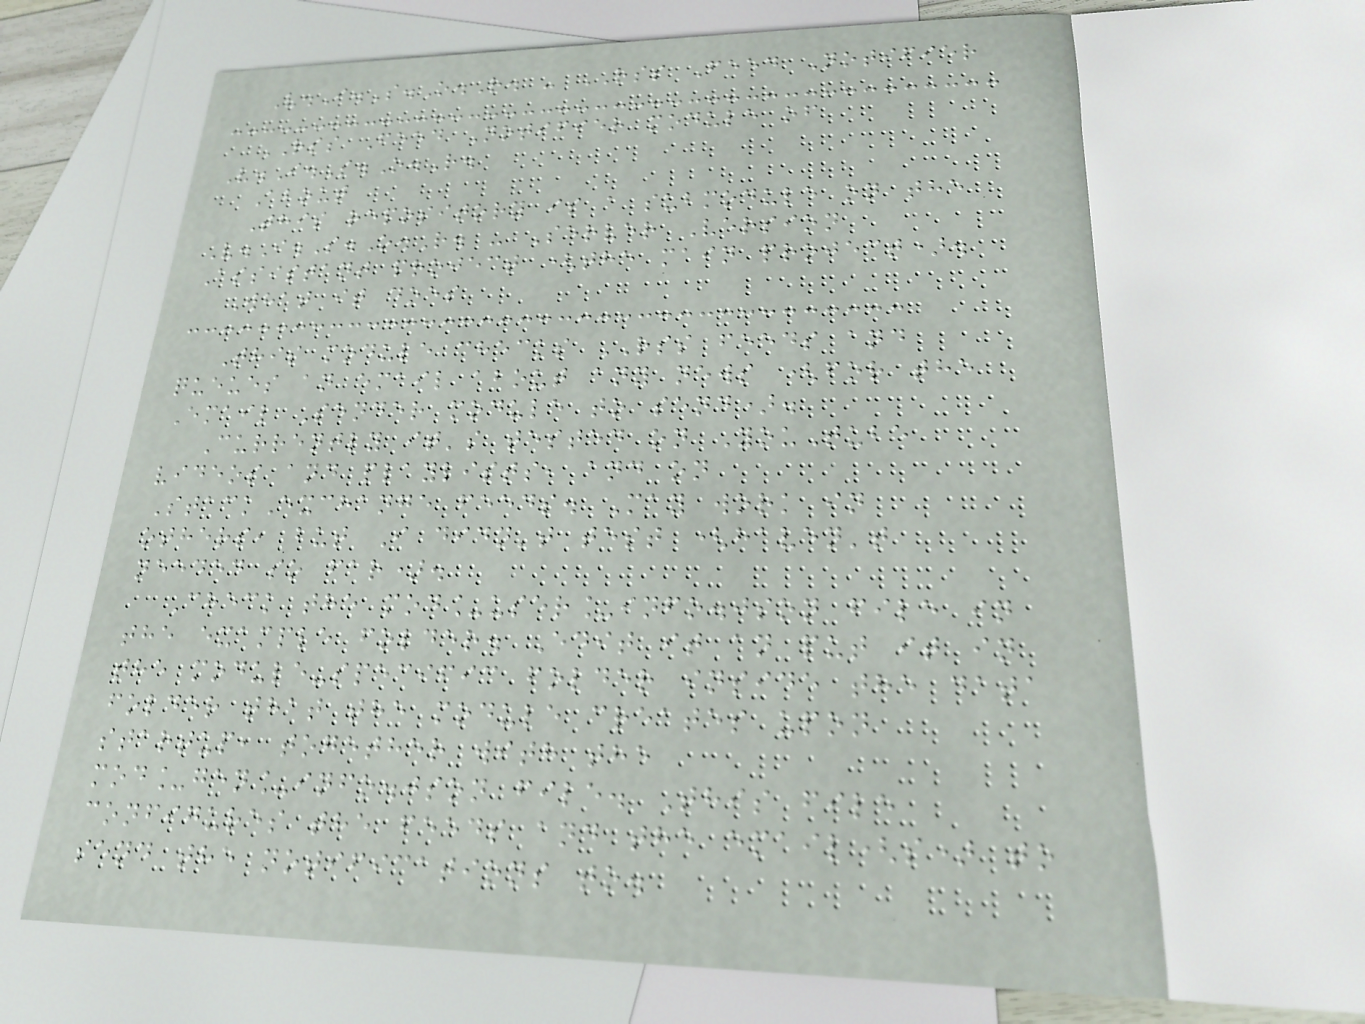V.I.S.O.R. - RSS Feed Notifier
RSS Feed Notifier module of
V.I.S.O.R.
About
This repository is a submodule on the
V.I.S.O.R. - Server Version
Assistant project (the main project).
What it does
This module checks RSS feeds and
queues an email about any news (for the
Email Sender module to send).
Currently it's tested on YouTube
videos and playlists, and on
StackExchange feeds. May work in
others, but I didn't test (haven't
needed so far).
Check the mod_user_info.json file in
the example folder. Edit it an put it in
the module-specific folder inside the data
folder that the module creates upon
startup, together with the
mod_gen_info.json file. This file
configures the feeds and the email(s) to
send the notifications to.
